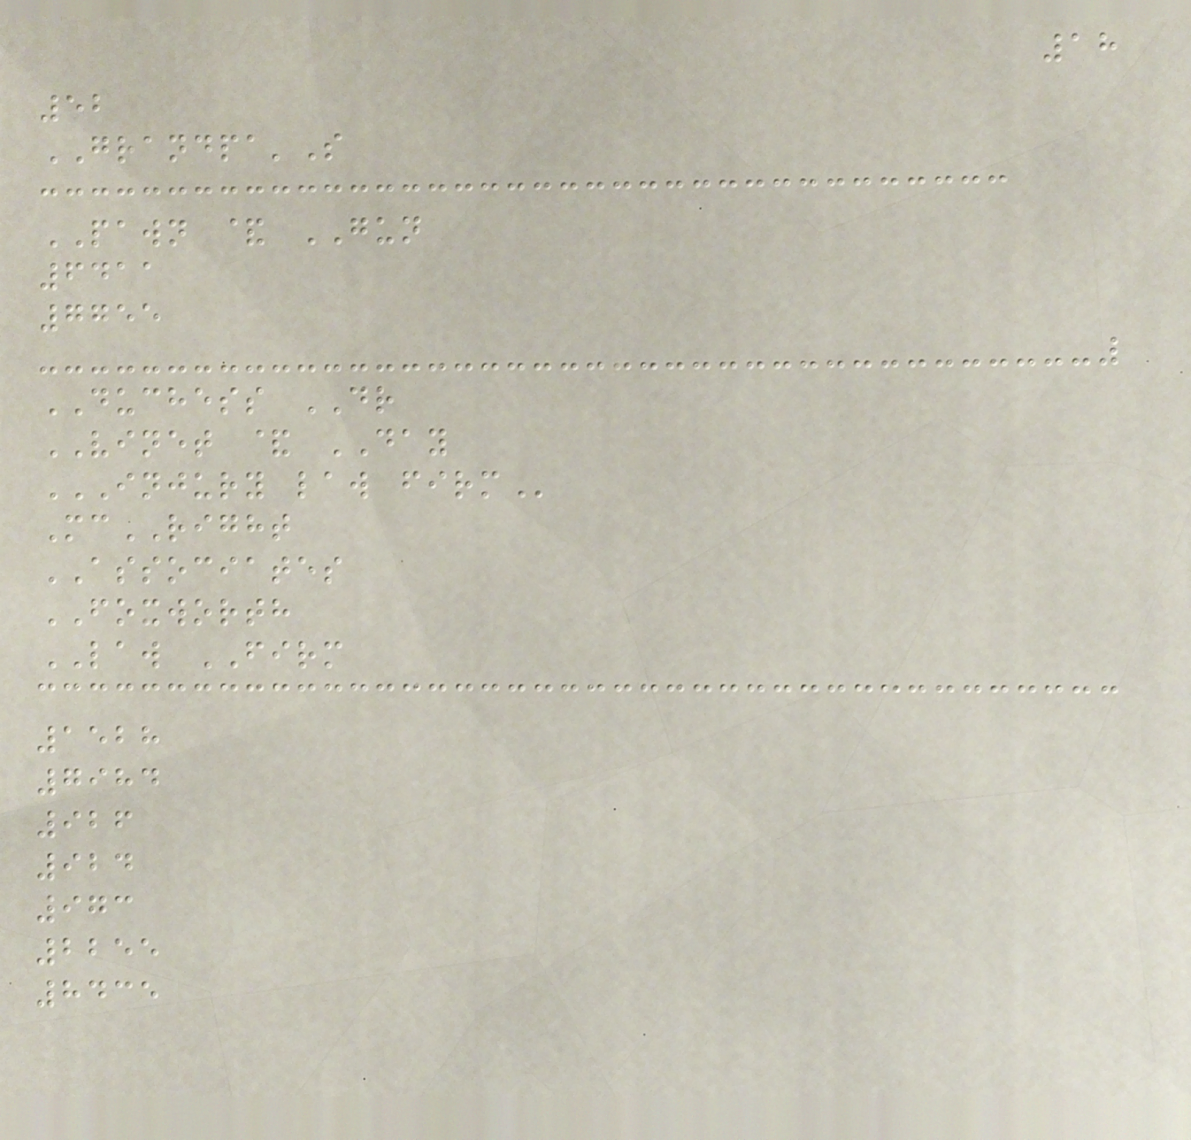18
52
GRANDPA'S
PAWN & GUN
6411
7755
DUCHESS DR
VINET & DAY
INJURY LAW FIRM
McRIGHT
ASSOCIATES
FOXWORTH
LAW FIRM
1528
7984
926
924
973
2255
8435
